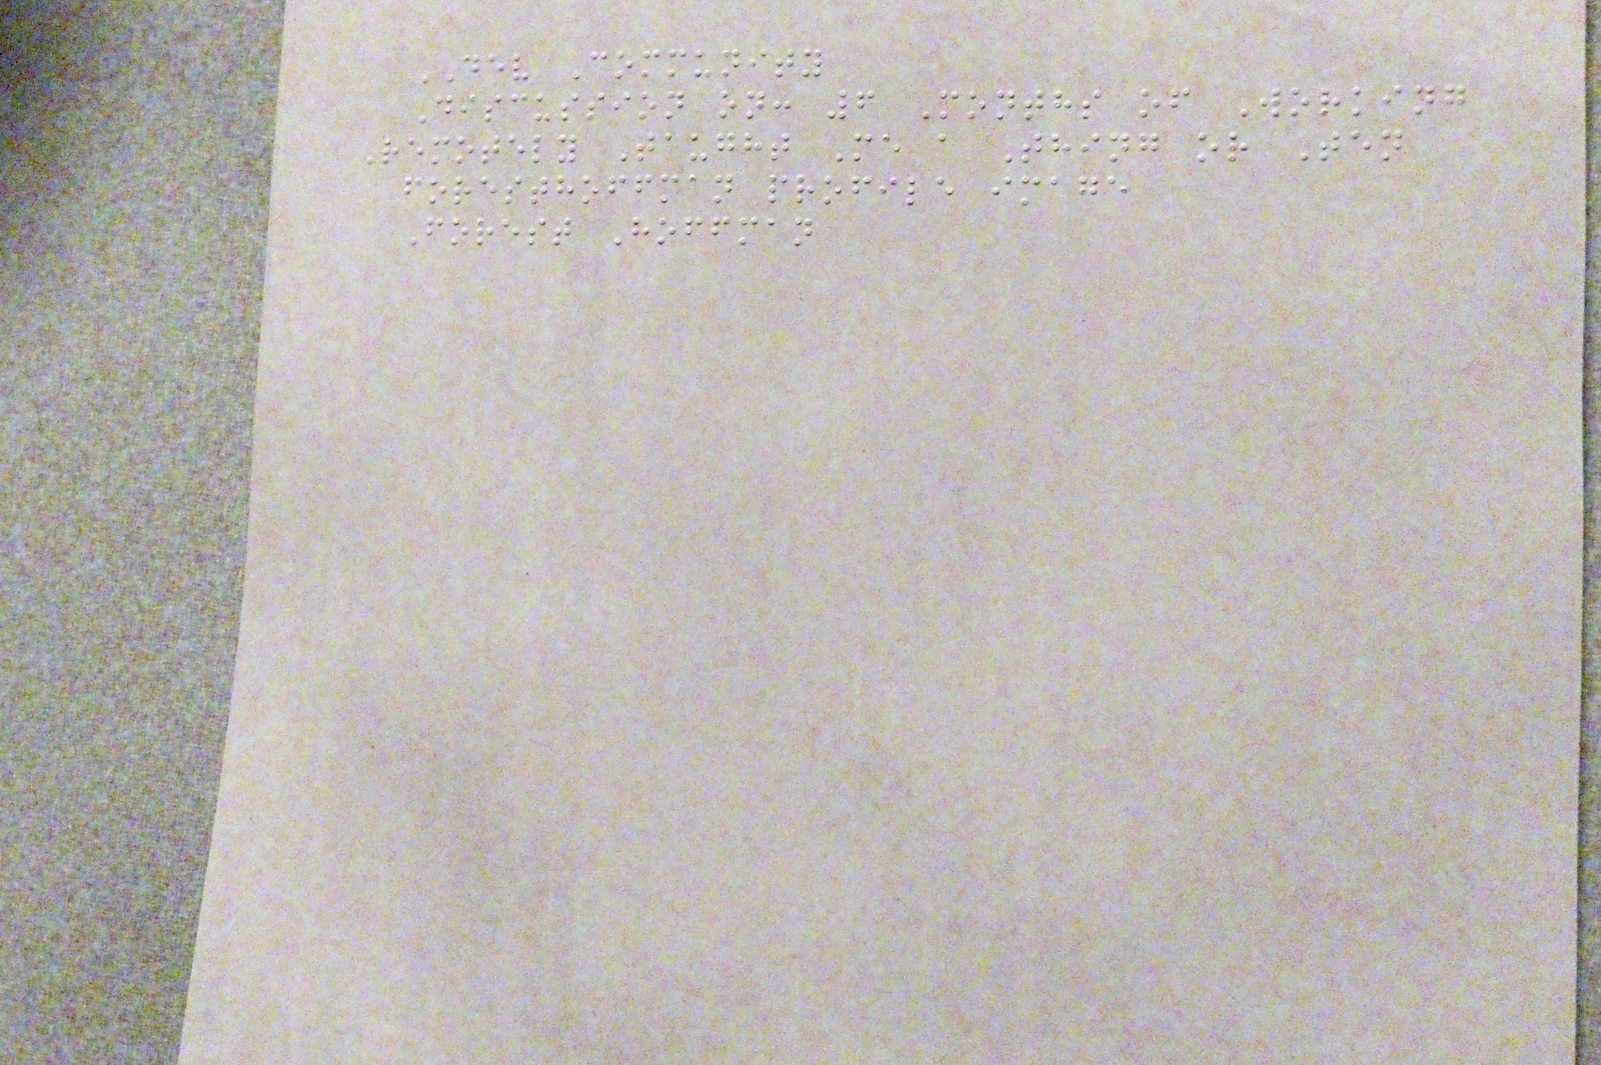DEV Community
Discussion on: 6 Months of Working
Remotely Taught Me a Thing or Ten
foresthoffman profile image
Forest Hoffman
